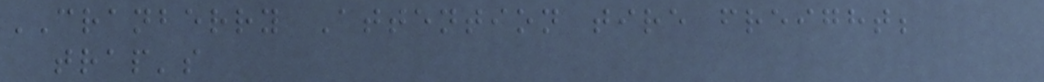CRANBERRY Attention tire freight;
trap's
